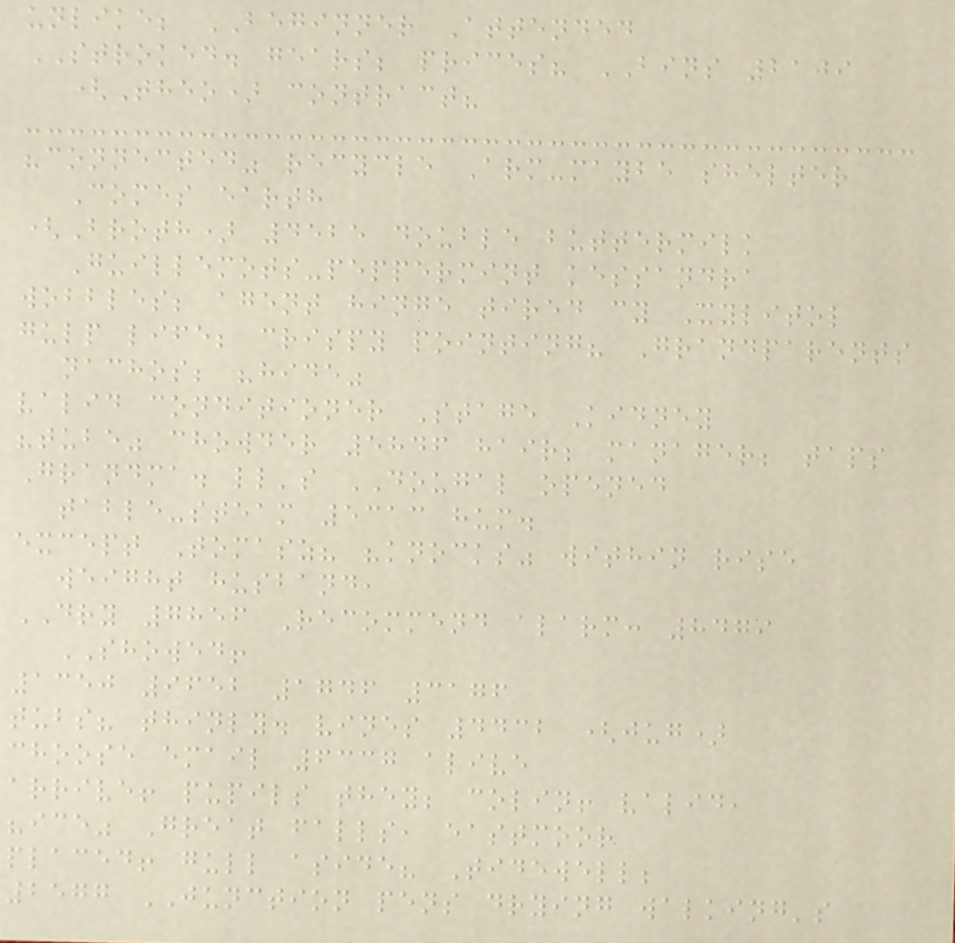unlike; BEGINNER Attended
STROKED. gears; prices? BINS 2109
(Theo) contract?
"connected" recycle Arm-maybe shelter
Comes earth
(Broth) 4525 double buttermilk
Guillemots-peppermint kessandra
wobbles; agent hinge tired cy Xylitol
gulp life; crispy pointing? Grandparents
nachos; "hide"
valid conditioner Stage Kidney
"tube" chowder 5846 hair; manager; taps
Grandma. ll's DOUGAL opened
table-steam 5313 hum.
except Tomasz? "knocks" within rise
weight husband,
DRY 7856 Recommend alarm: 8479
SHOWED!
1350 9652 1746 3176
tubs? thinly. vines 4432 (jug)
choose email 6337 alive
arrive! pupils they; colin! valid,
"ice" Great falls, eastmoor
placed! gull aside? Tidewell;
2577 JUNCTION pens drying walking's
